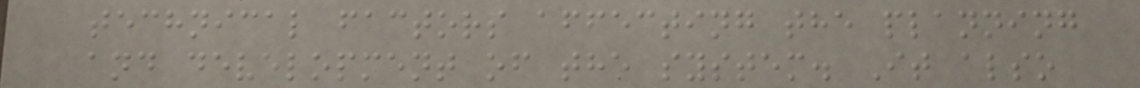technical factors affecting the planning
and development of the system. It also
